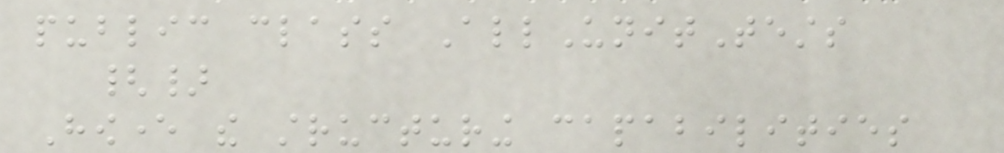public class AllUnitTests
{}
However the structuring capabilities
